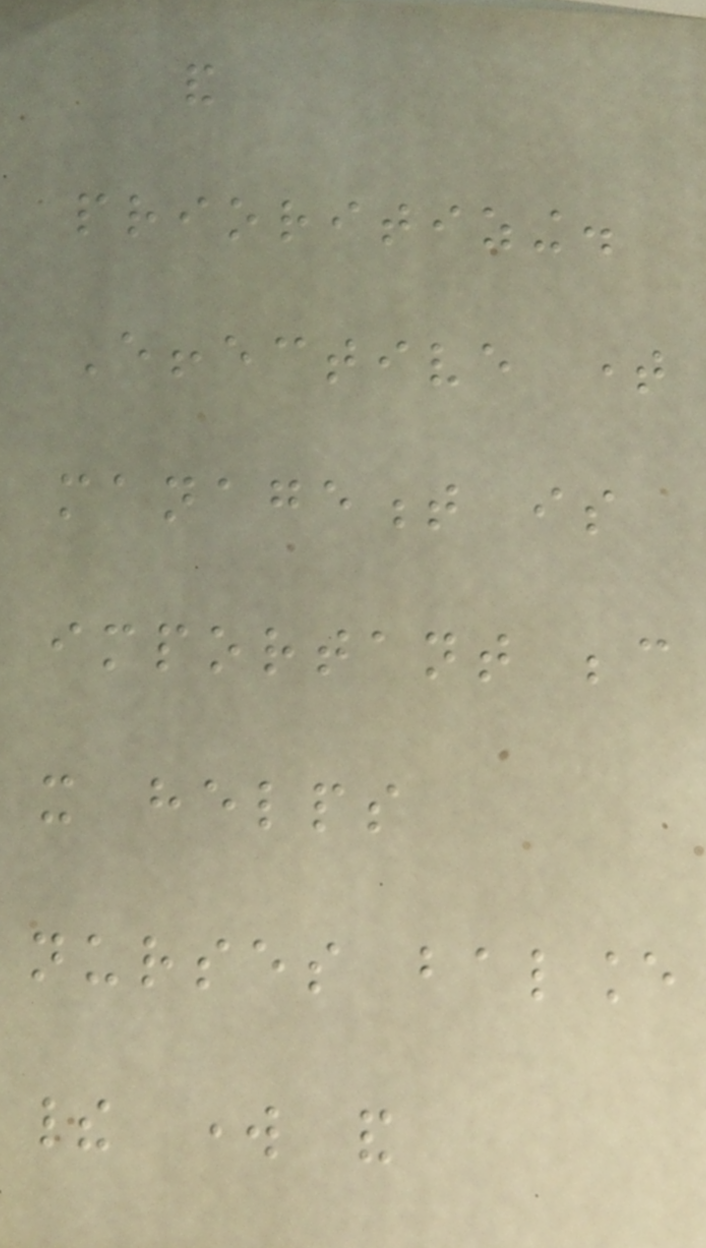and
prioritizing.
Effective time
management is
important because
it helps
nurses balance
their work and
